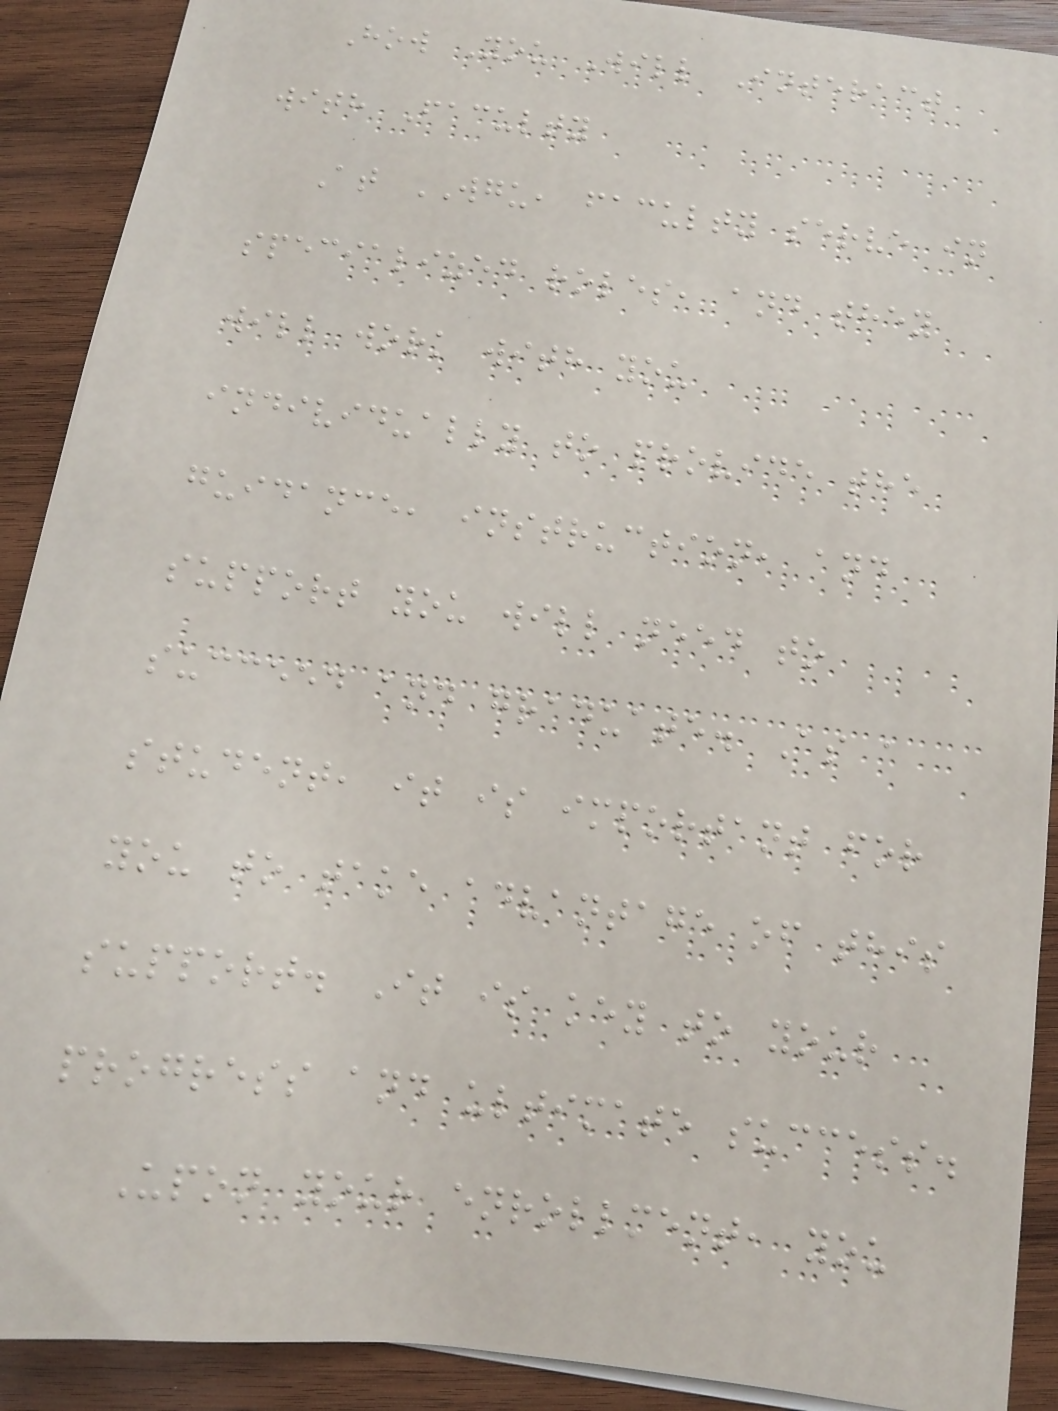How You Will Interact
with Faculty
At WGU, faculty serve in
specialized roles, and they
will work with you
individually to provide the
guidance, instruction, and
support you will need to
succeed and graduate. As a
student, it is important for
you to take advantage of this
support. It is key to your
progress and ultimate success.
Upon your enrollment, you
